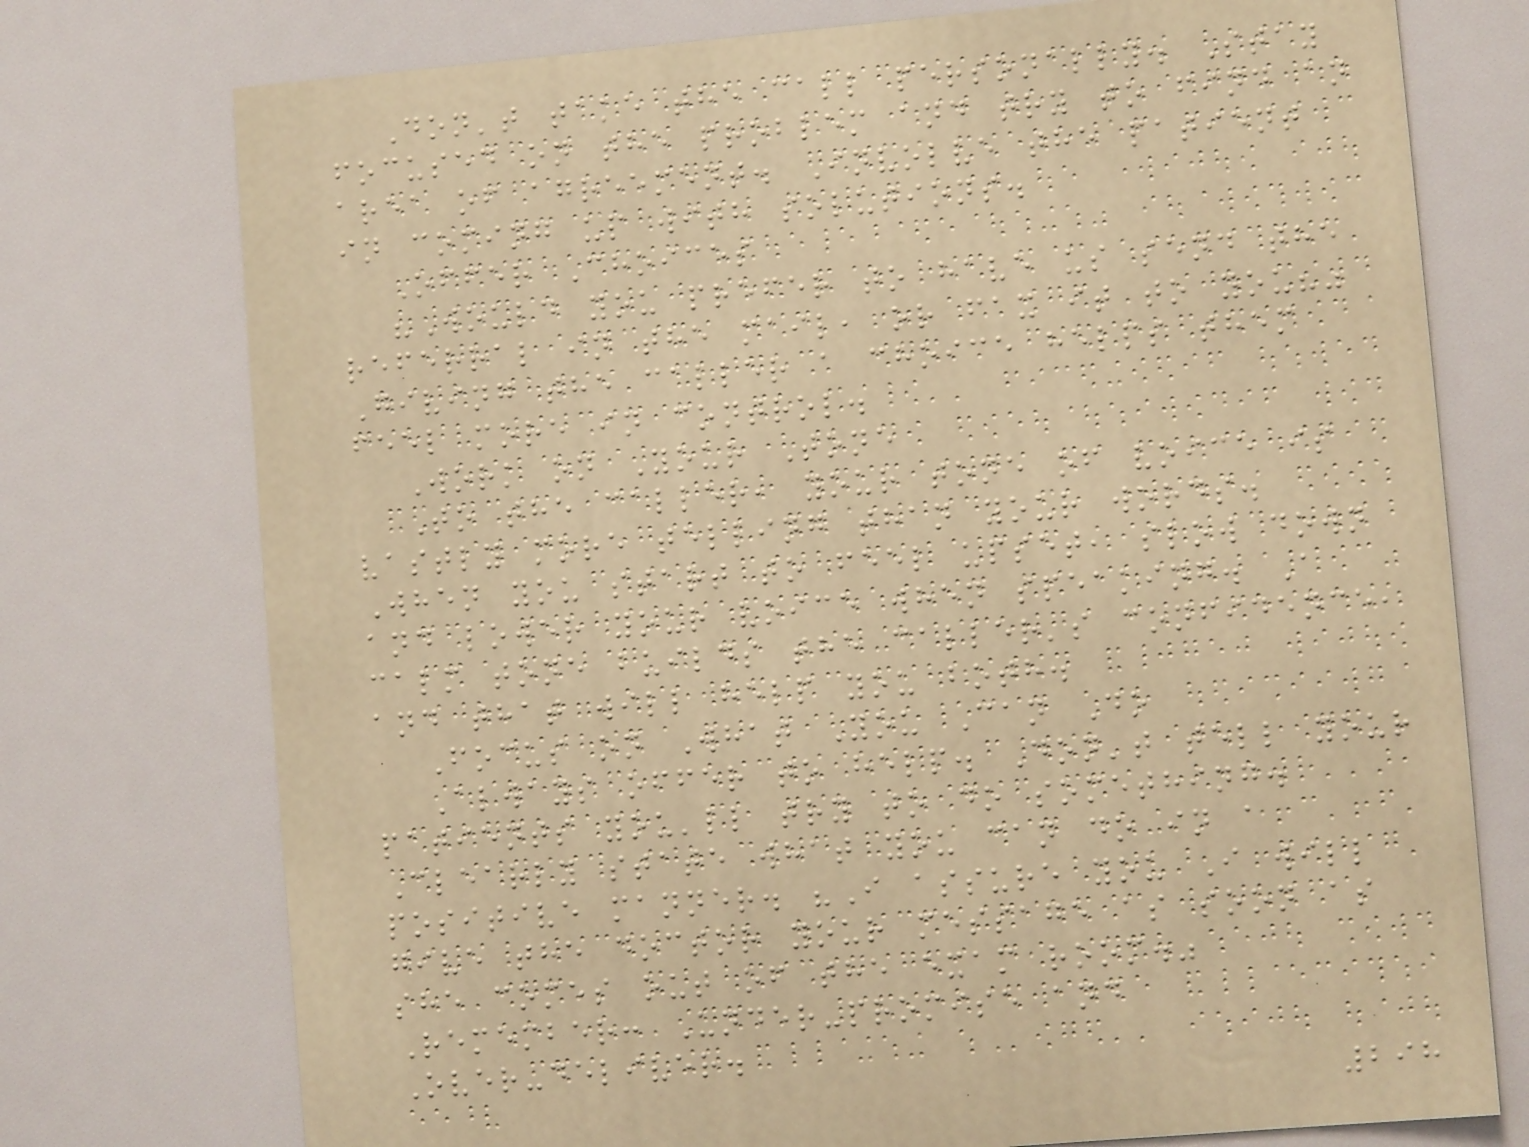Don't take the call personally. Stay
focused on the problem and try to find an
area of agreement. Involve the patient
in coming up with solutions.
Offer Choices
"Would you prefer to have us send the
referral in the mail, or fax it to you?"
Giving the caller a choice helps them
feel more in control.
Work on Your Tone
To the caller, your tone of voice is
vastly more telling than your words.
When you start to feel upset, slow down
and lower your voice when speaking. A
calm tone builds the caller's confidence,
and that will help you both.
Focus on What You Can Do
Always offer to help. Don't tell your
patients you'll try to do something.
Clearly state what you can do in a
positive manner. "I assure you I will
give the doctor your message as soon as
she comes out of the exam room."
Remember: Under-promise and
Over-deliver.
298
